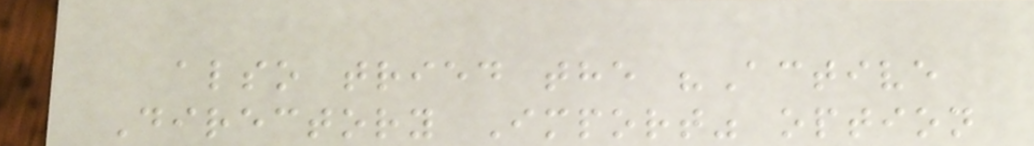also tried the "Active
Directory Import" option
